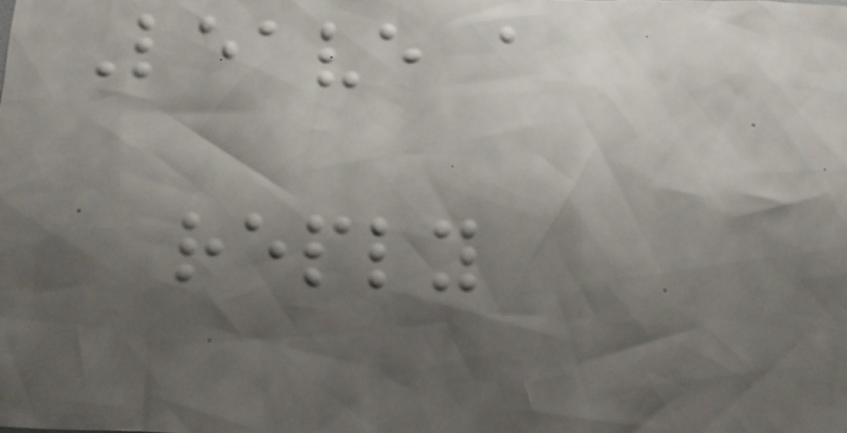Leave a
reply
